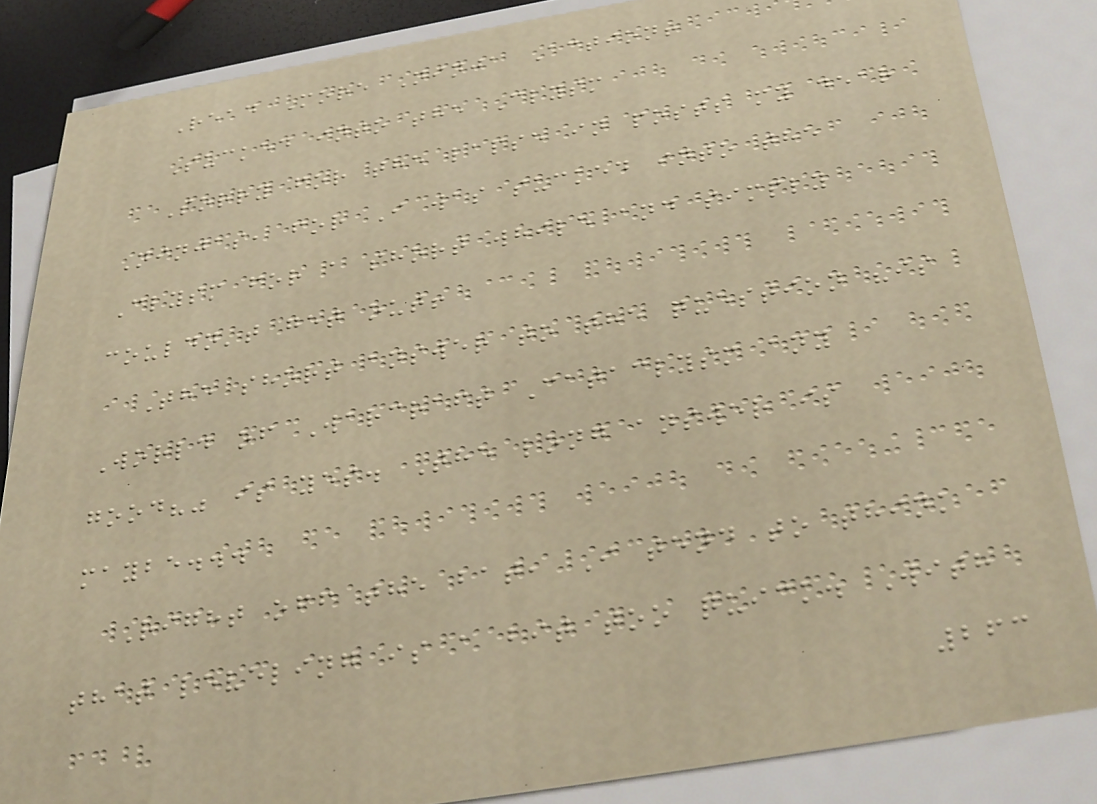Read More Ninja Action!
Sucked into the Clysm
Sorry for the lapse in posts my dear
Ninjas, for I was sucked into the
Clysm for a short while and simply
couldn't get out!
The short answer to the question "is
World of Warcraft Cataclysm any
good?" is yes. The long answer is
maybe...
Right off the bat, I tend to think
that leveling is a bit too quick. With
263
